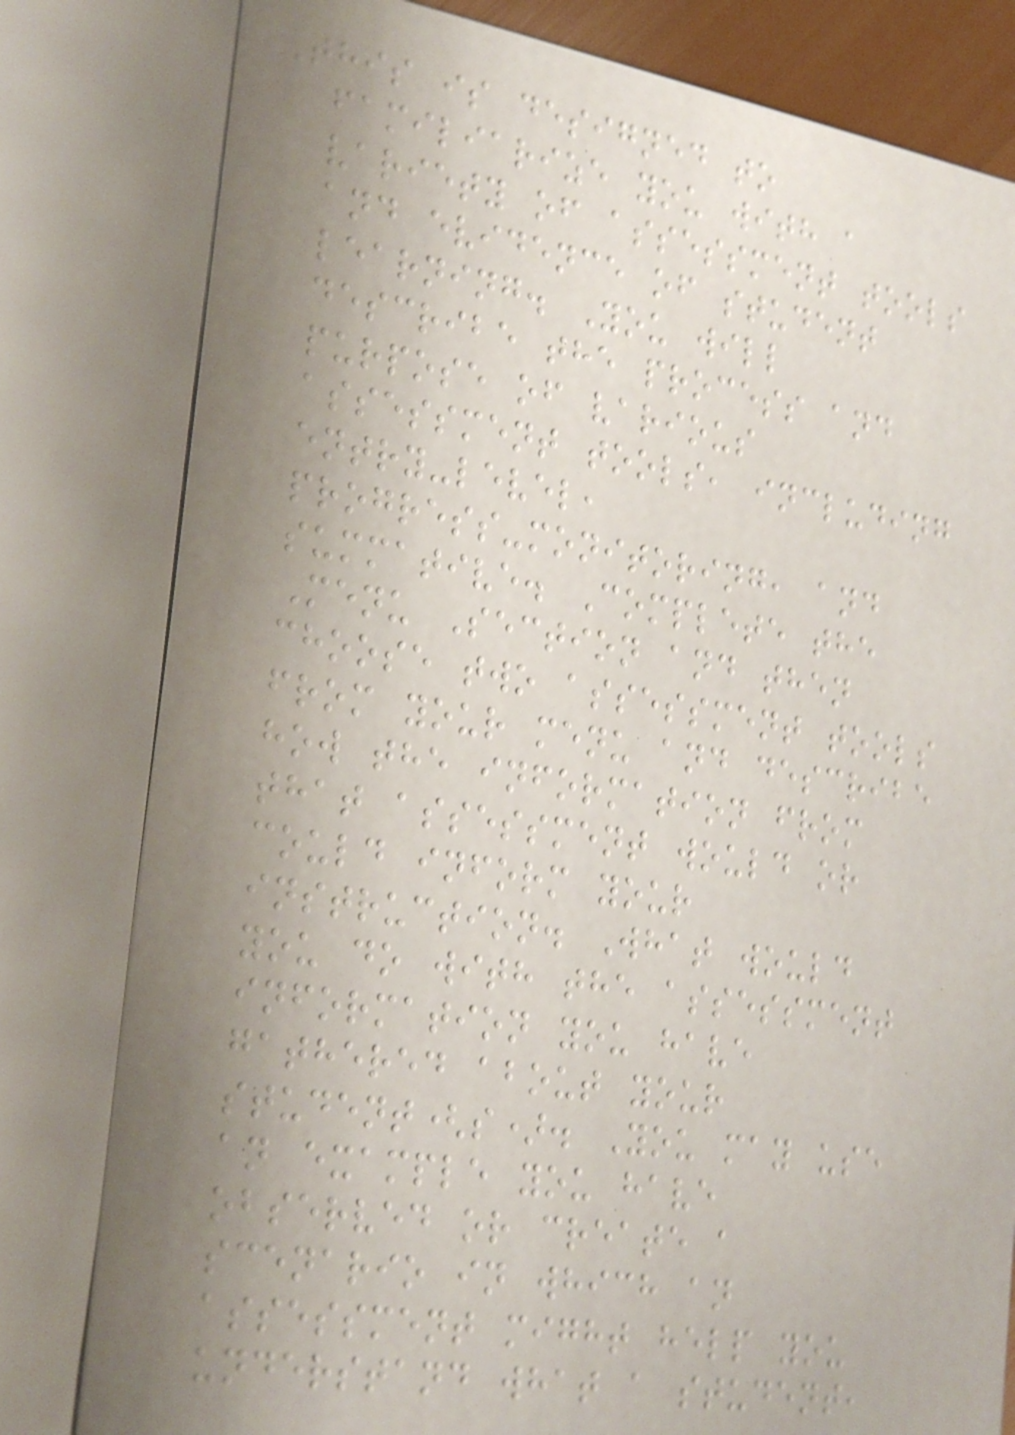This is designed to
familiarize you with a
variety of assessment tools
and evidence of student
learning. You will
describe the process and
purpose of various
assessment tools, including
entry-level,
progress-monitoring, and
summative. Complete the
Menu Section and then
choose two assessment tools
from your menu and describe
how the information from
that assessment would or
could inform your
instruction. What would
you do with the assessment
information you have
gathered about your
student(s). You may use
an example you have
observed or create a
scenario in which an
assessment might help you
understand what a student,
